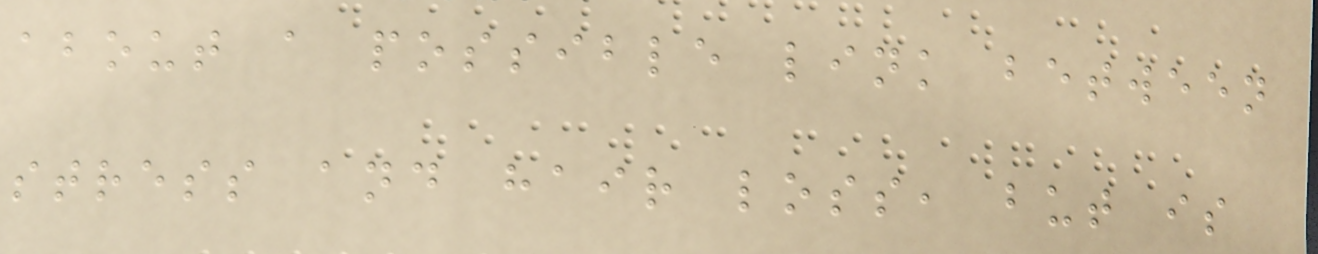about a possible link between
stress and hair loss, but is
